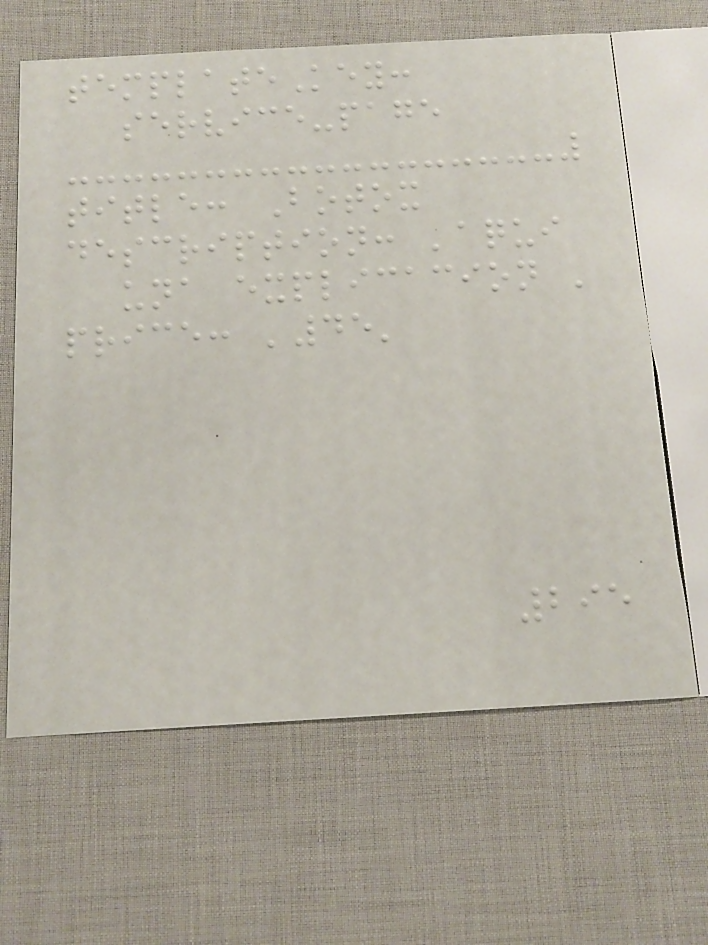templateKey:
service-page
title: Botox
description: 'aqui
una explicacion '
price: '45'
295
